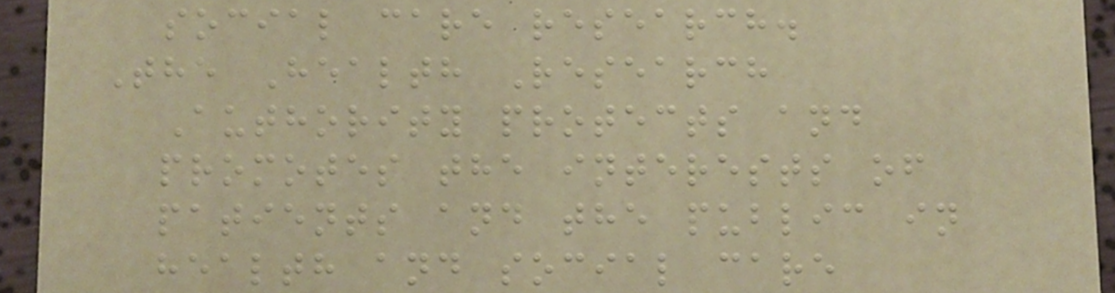social care research.
The Health Research
Authority protects and
promotes the interests of
patients and the public in
health and social care
